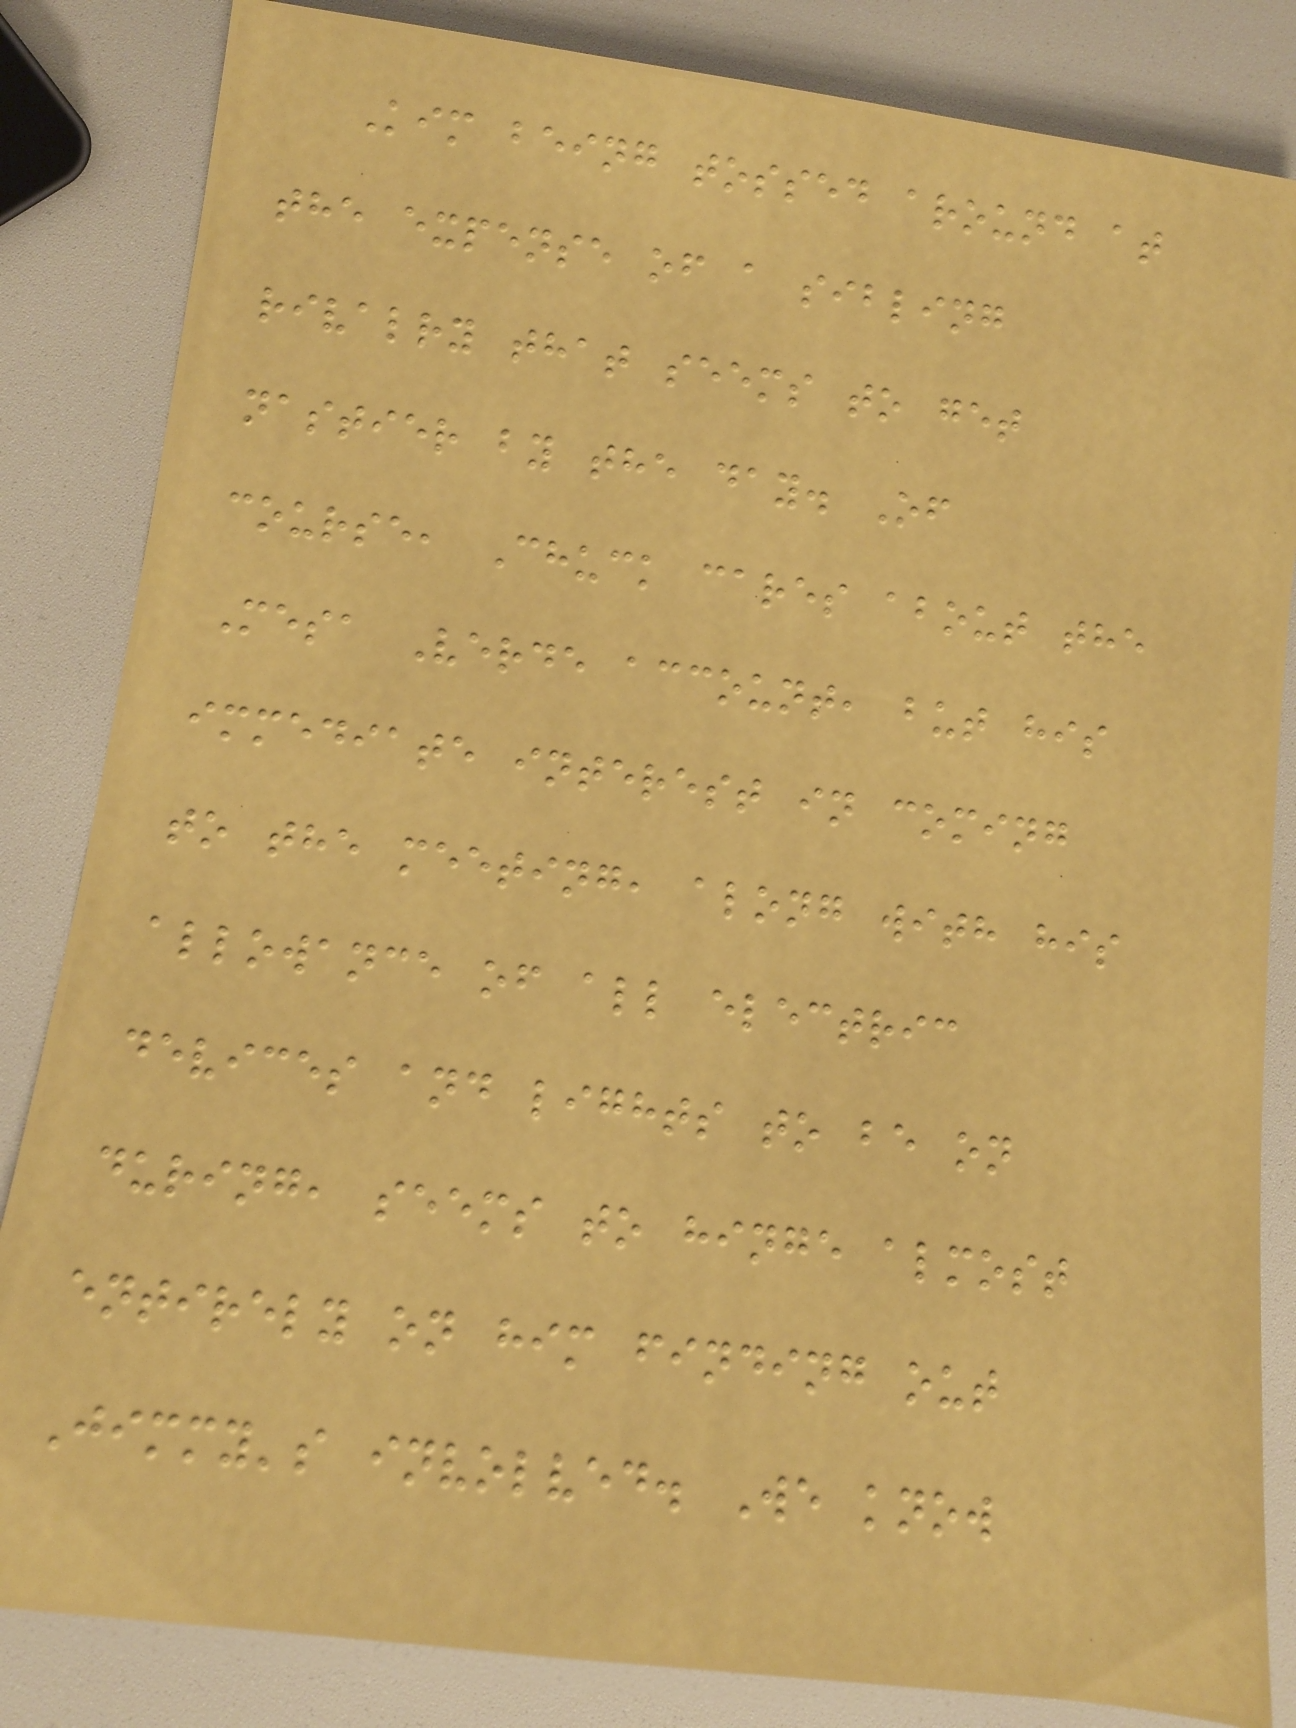Kim being tossed around at
the expense of a sibling
rivalry that seems to get
nastier by the day. Of
course, Chuck cares about the
Mesa Verde account, but his
immediate interest in coming
to the meeting, along with his
allowance of all electric
devices and lights to be on
during, seems to hinge almost
entirely on him finding out
Jimmy's involved. We know
